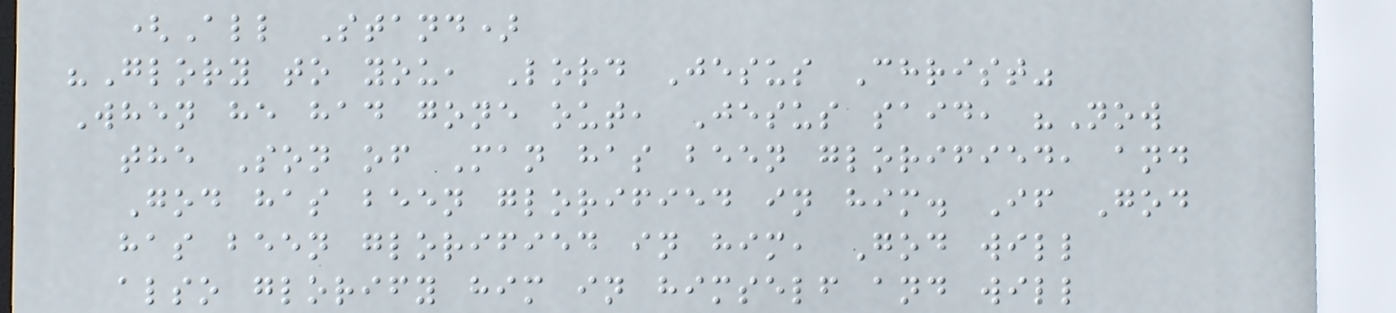(All Stand)
"Glory to you, Lord Jesus Christ"
When he had gone out, Jesus said, "Now
the Son of Man has been glorified, and
God has been glorified in him. If God
has been glorified in him, God will
also glorify him in himself and will
